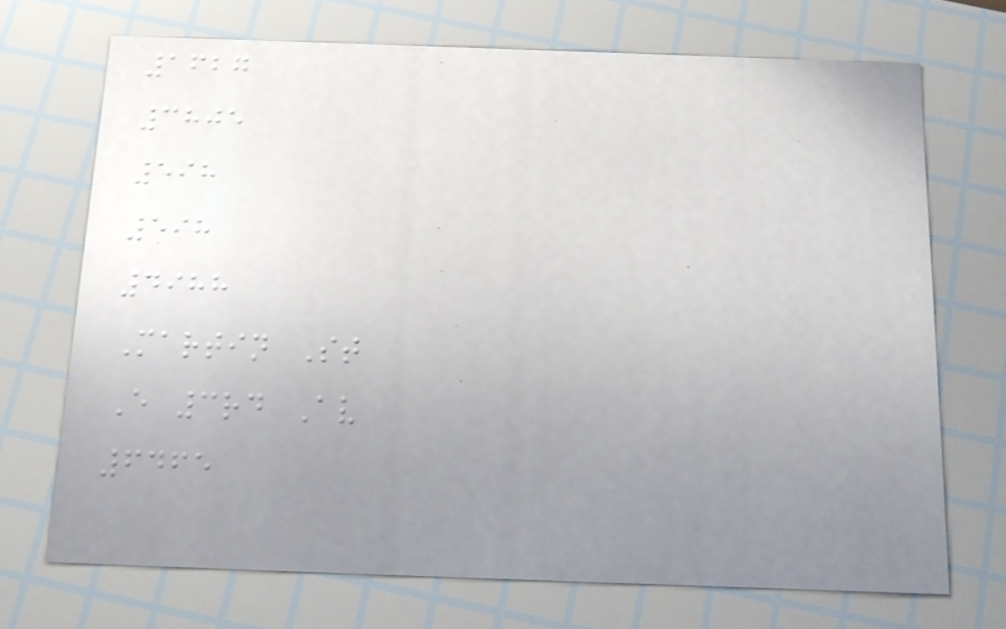1627
3805
598
598
4988
Martin St
E 3rd Av
6465
